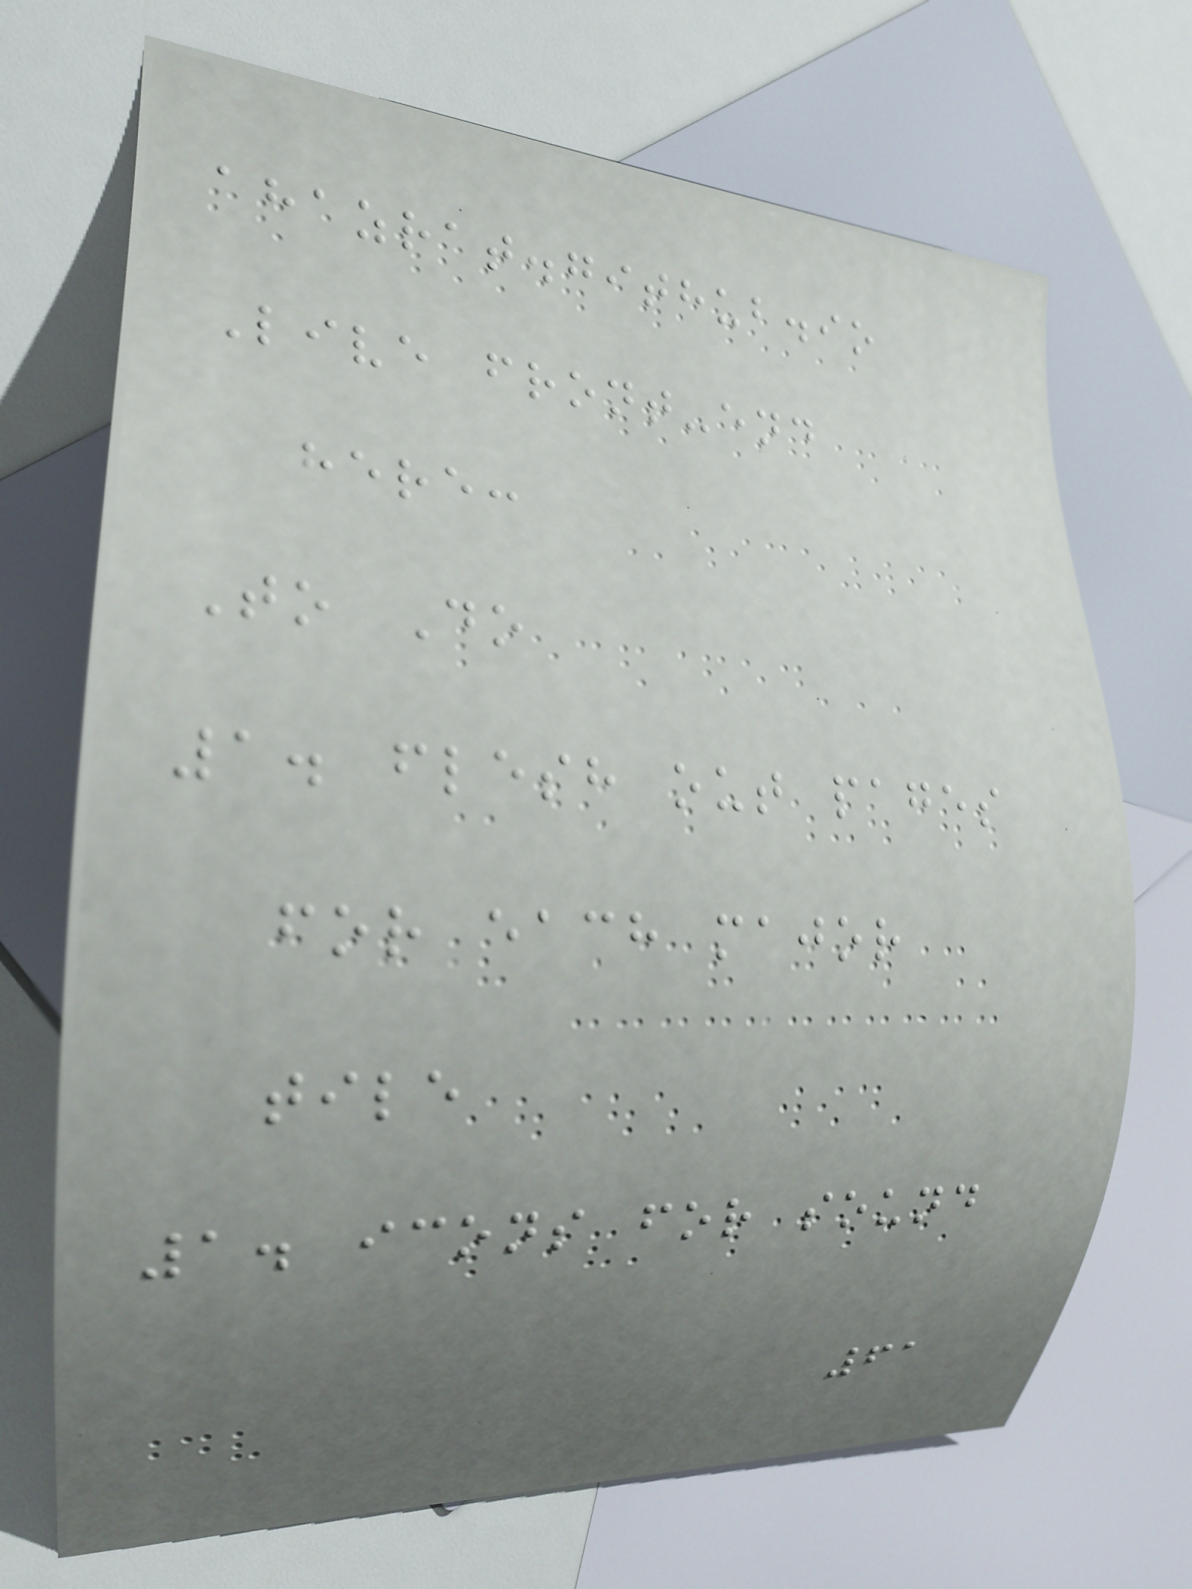ahazrat.github.io
Live front-end
here:
To Do
1. flesh out pages
for each major
tile
1. icons for sound
61
